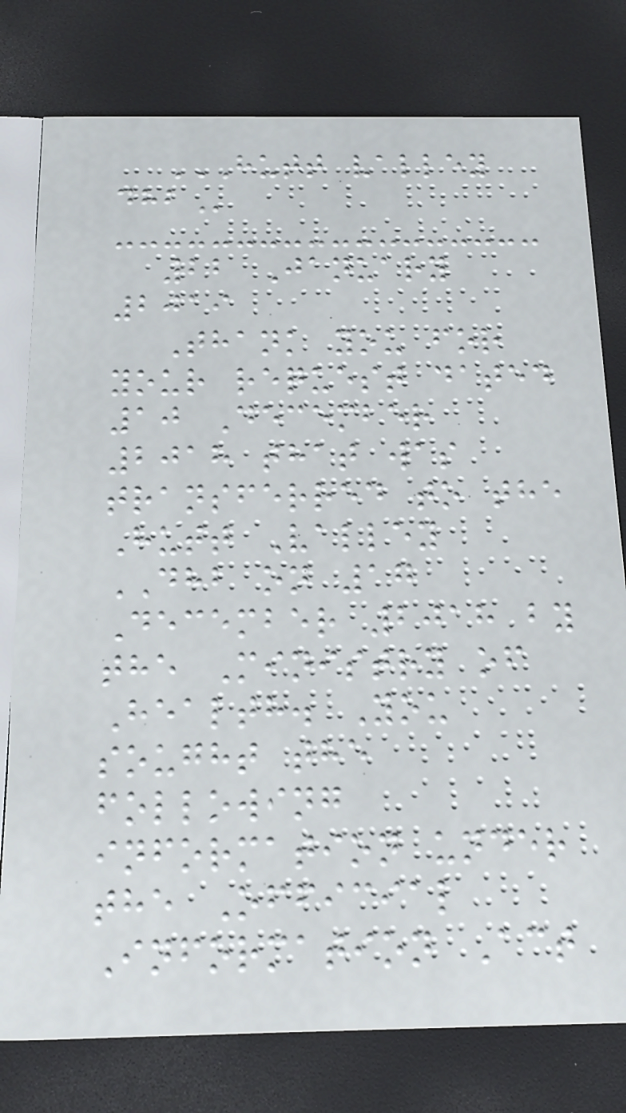HUTT VALLEY
DHB
22 January
2019
Thank you for
your request dated
10 December
2018 that was
transferred to the
Hutt Valley
DHB on 17
December 2018 by
the Ministry of
Health. You
sought the
following
information under
the Official
Information Act
